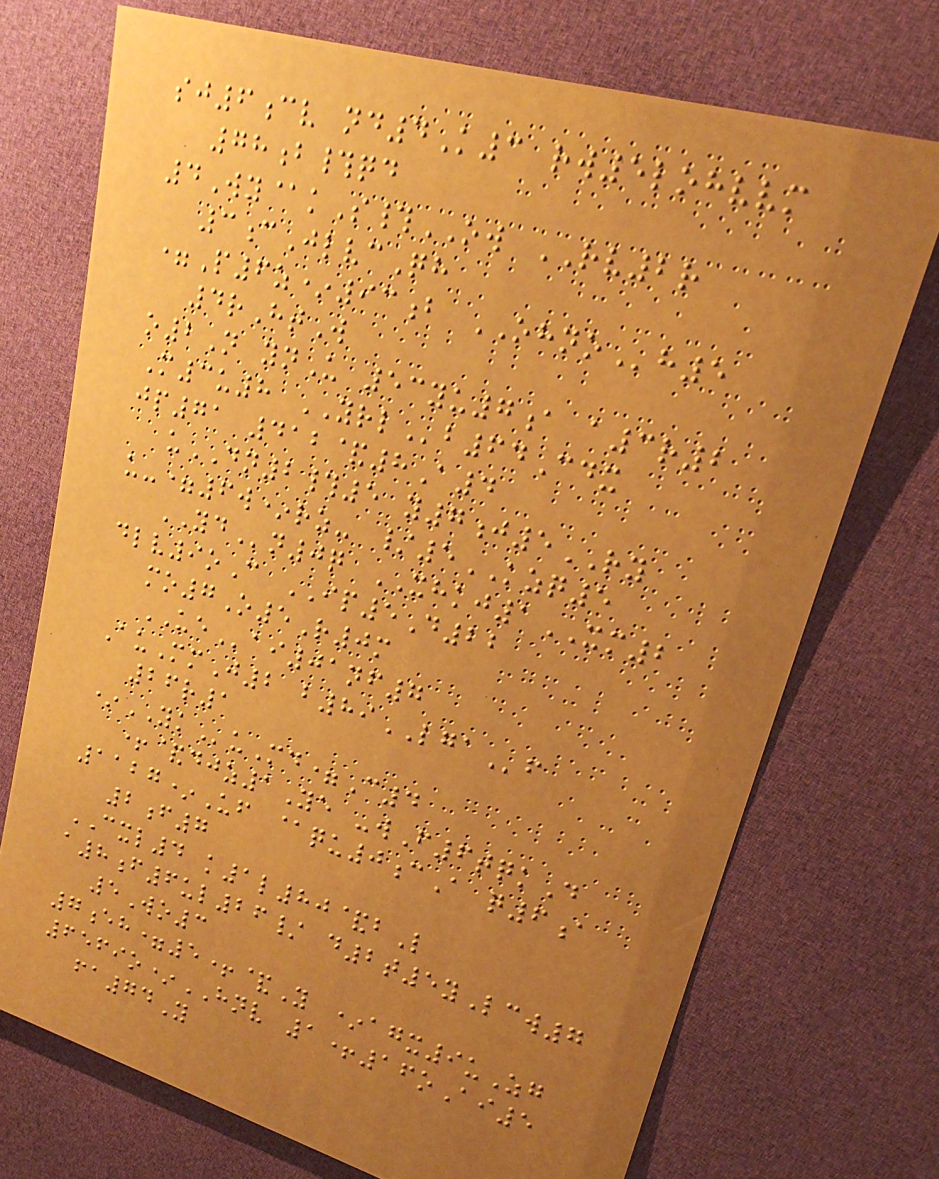sj6cv nd4K3 rw5lohvvm
78b#qd
4Wy@kS#OW RV2r
3cJlvcQh
=P6z*93b OHNOh5
4rHtW
o2N ynU 53yu7a a3r2
M3u8 YRLb64Cdx
jp71 412&8A4
uDN2#5 y7j5RY
u-=6w*rz- /5KZQ5
YDn0q XHKJ1XM2
dlv9oC IP5D22
mo7O5R0m
UEai01nf7
AuMmJ2 b89LGAf
26r1
*YKuMd=C4
+&djz1Ye -wF6tqkD
1127*Uf @qu0cA q6a
2f7
CXL4 k1l80&bL
a8f6ul26/ d2t5yLcw7
5Wo3
7eh=5+&Y *agx9uZg
6569o*HNV 1+16oAi5
fa74Y
